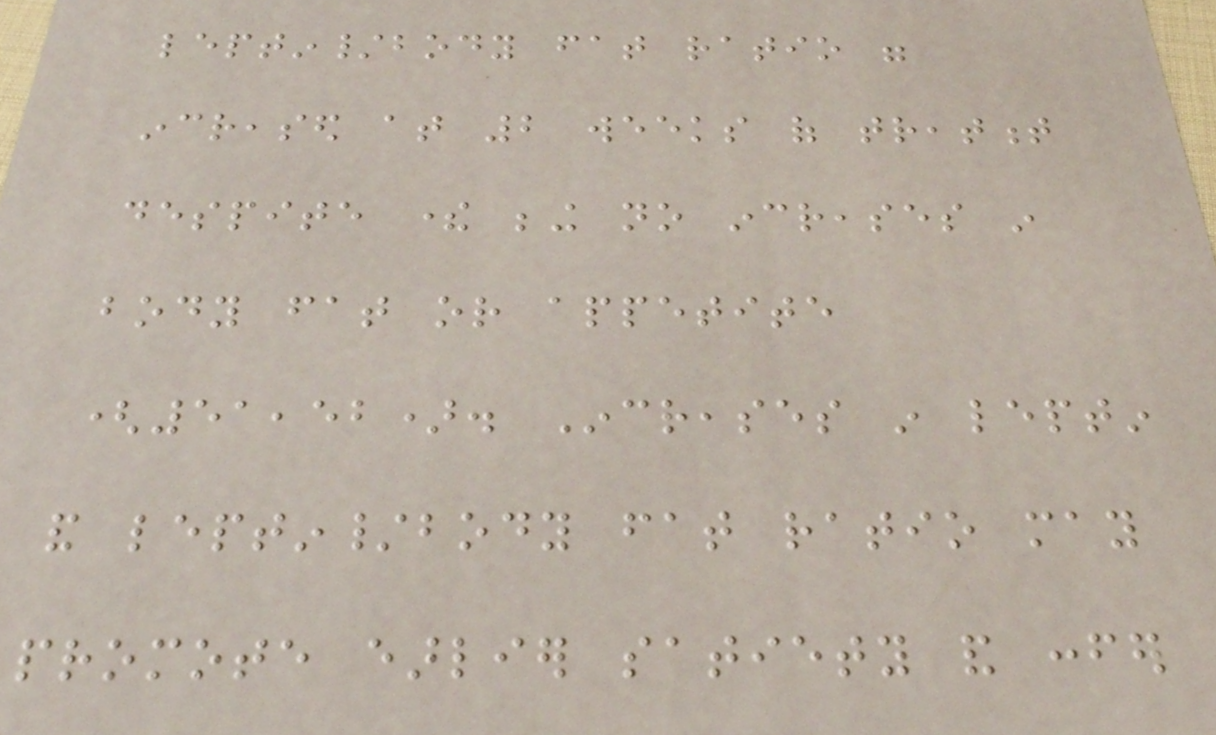leptin/body fat ratio were
increased at 2 weeks of treatment
despite there being no increases in
body fat or appetite
(51,52). Increases in leptin
and leptin/body fat ratio may
promote earlier satiety and confer
